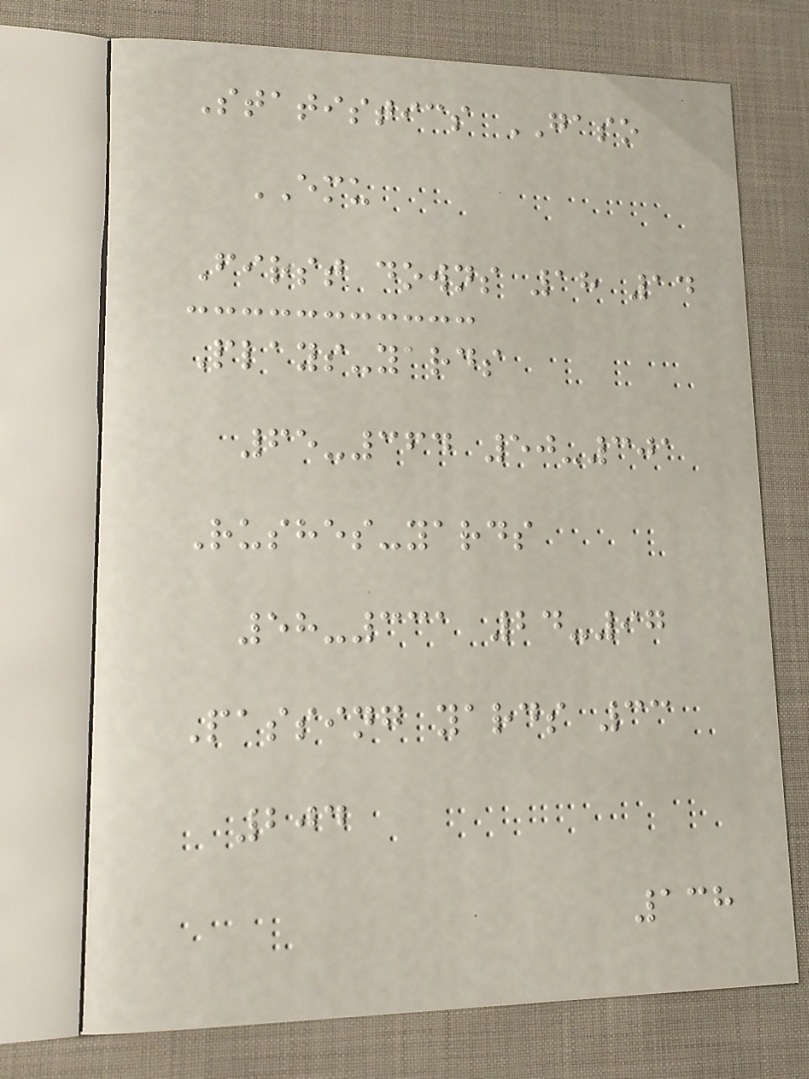Statistics GASO
EMU
First downs 18 14
Plays-yards
65-364 50-301
Rushes-yards
58-331 24-97
Passing yards 33
204
138
